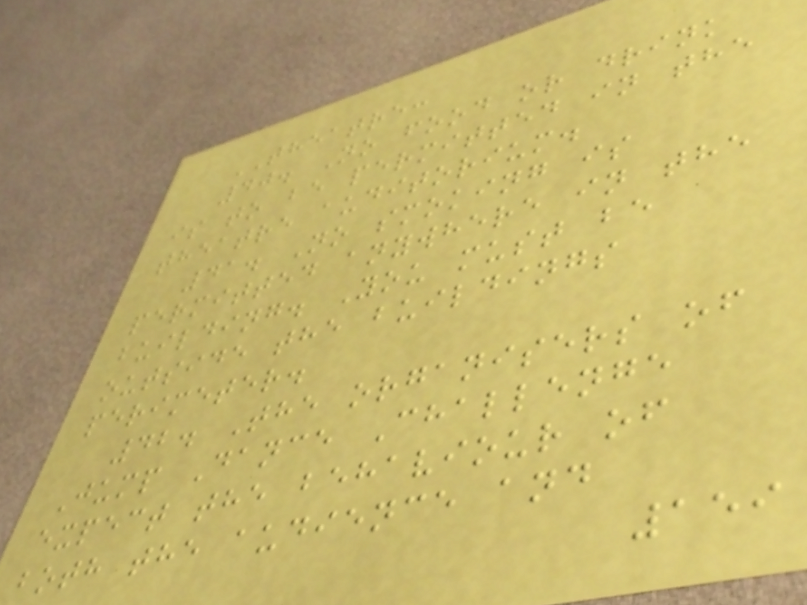THEATRE:
40. No food or drink
is to be permitted in the
theatre auditorium.
41. No smoking is
permitted anywhere in the
building. You must be
outside the buildings
perimeter.
42. The organisers of
Jump Dance Challenge
expect the behaviour of
both the audience and
159
